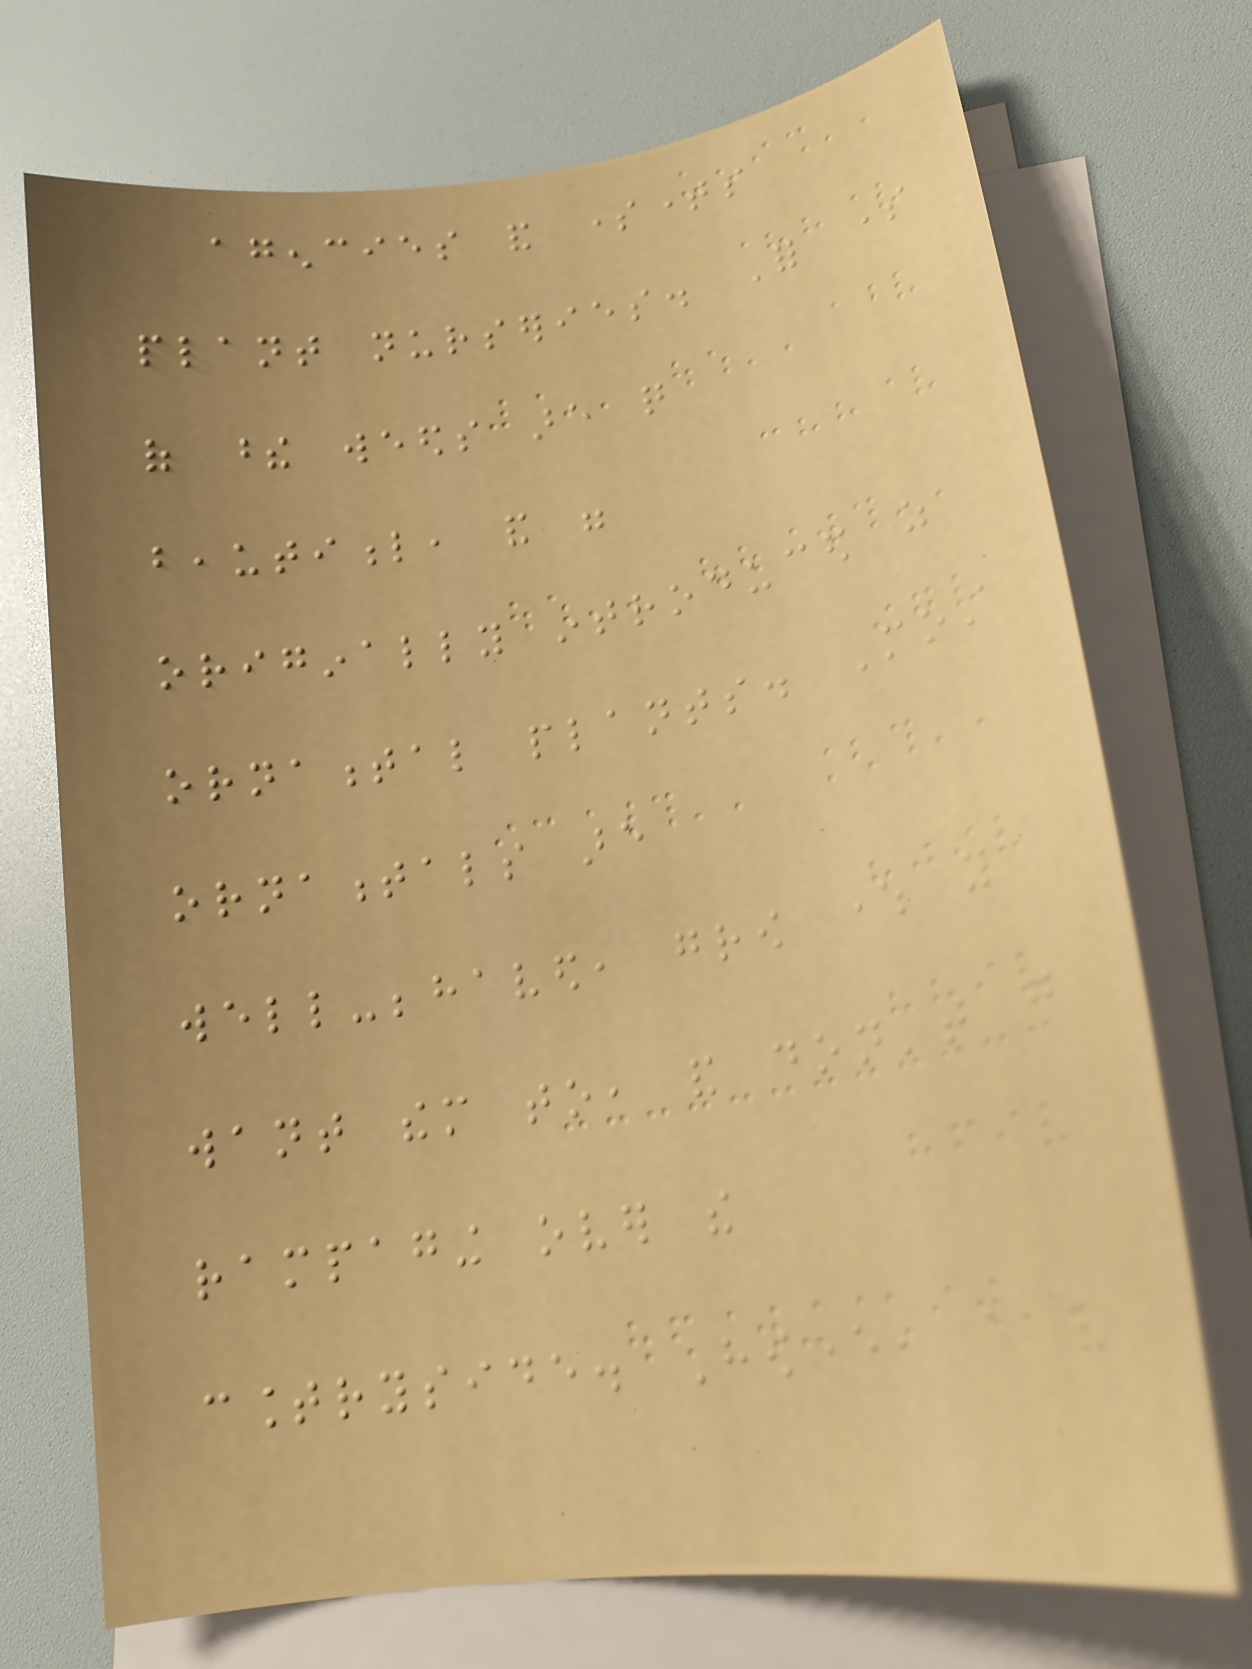agencies and sometimes
plant nurseries. For some
of these weeds are quite
beautiful, and were
originally introduced as
ornamental plants. Most
ornamentals are
well-behaved, grow where you
want them to, and don't go
rampaging over the
countryside. However, a very
